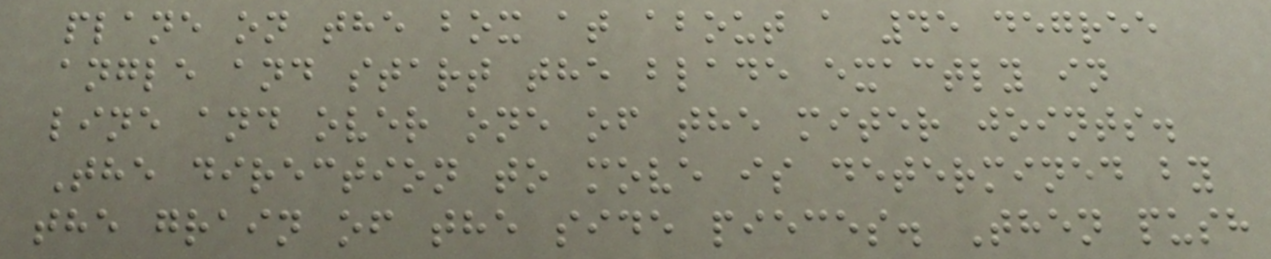plane on the box at about a 45 degree
angle and start the blade exactly in
line and over one of the miter joints.
The direction to move is determined by
the grain of the side pieces. Then push
